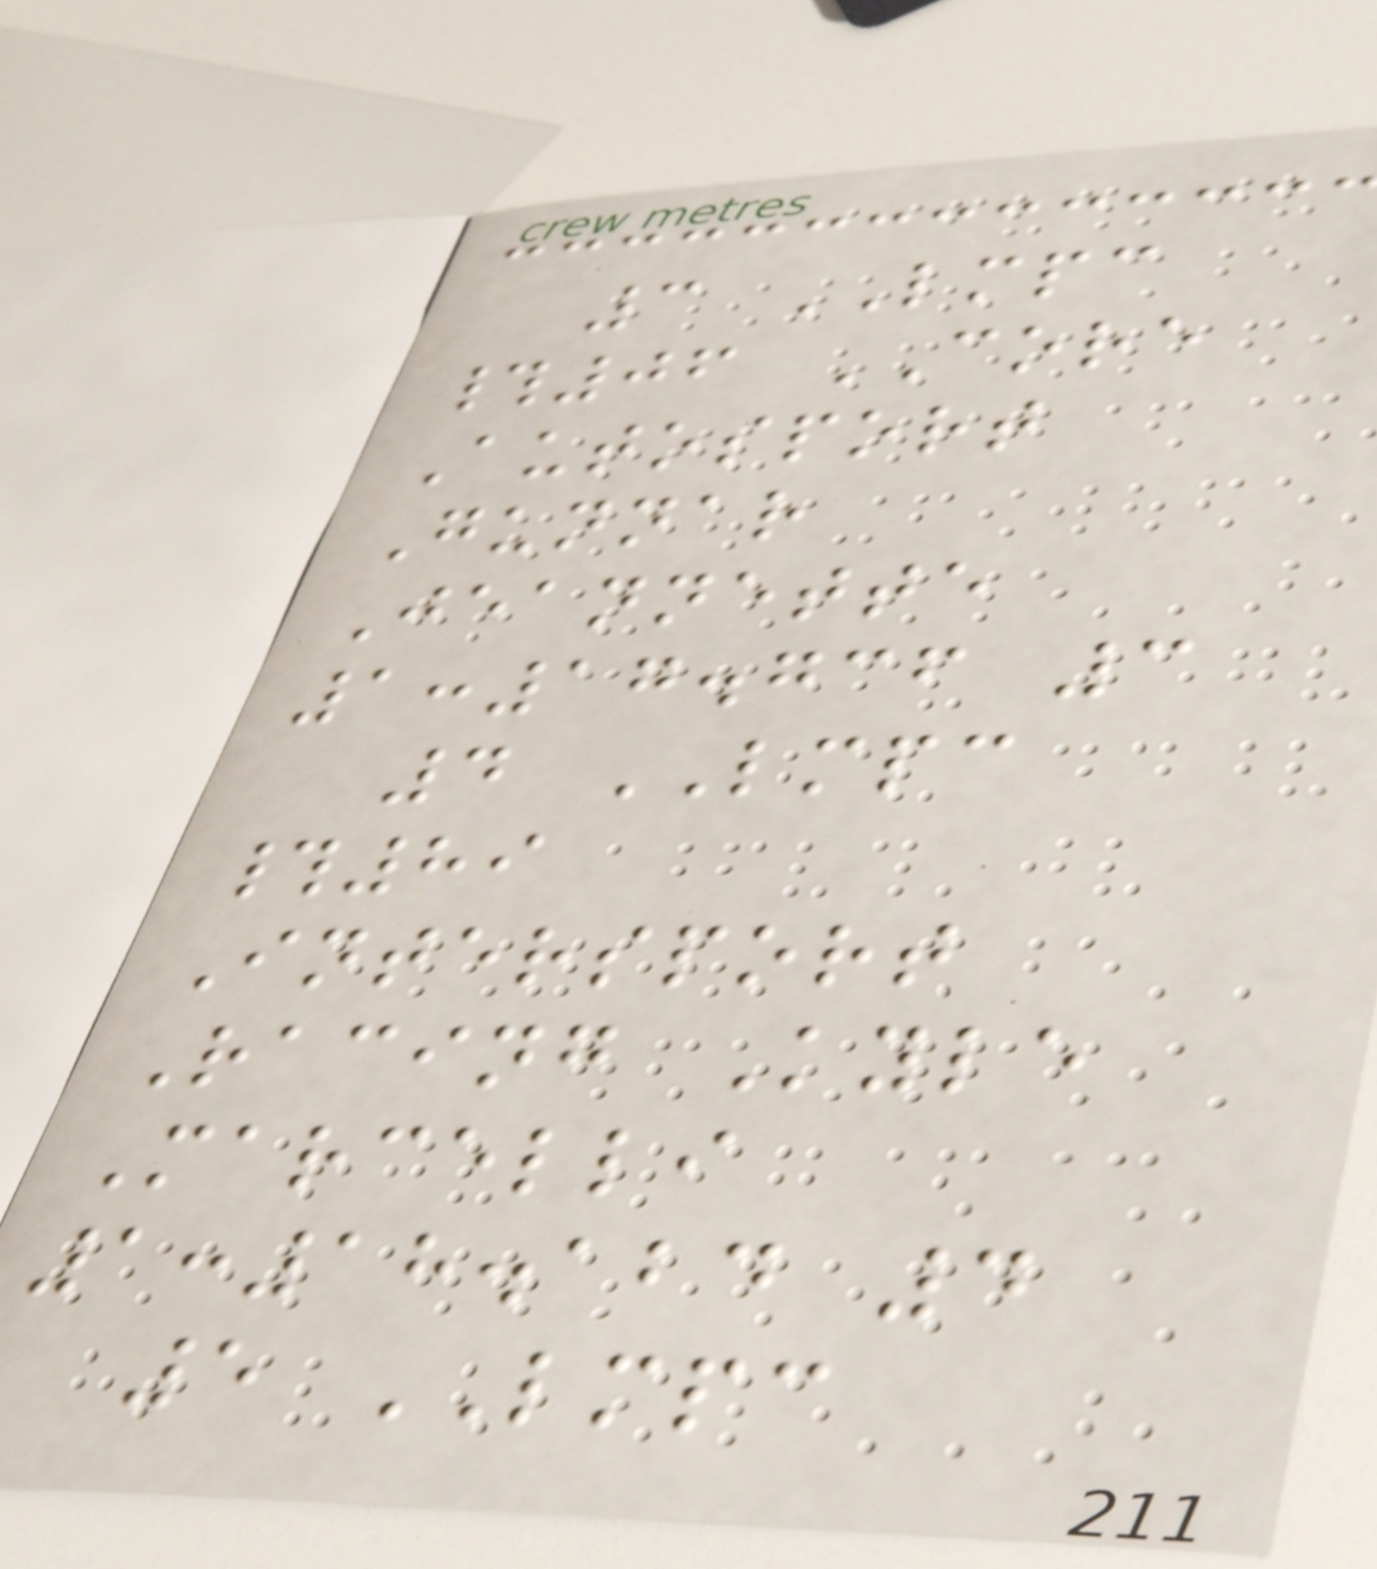3 LMPC
#06 CORE
Autosport
Gunnar
Jeannette
1:17.736 3
4 LMPC
#89
Intersport
Racing Kyle
Marcelli
1:18.124 4
5 LMPC
